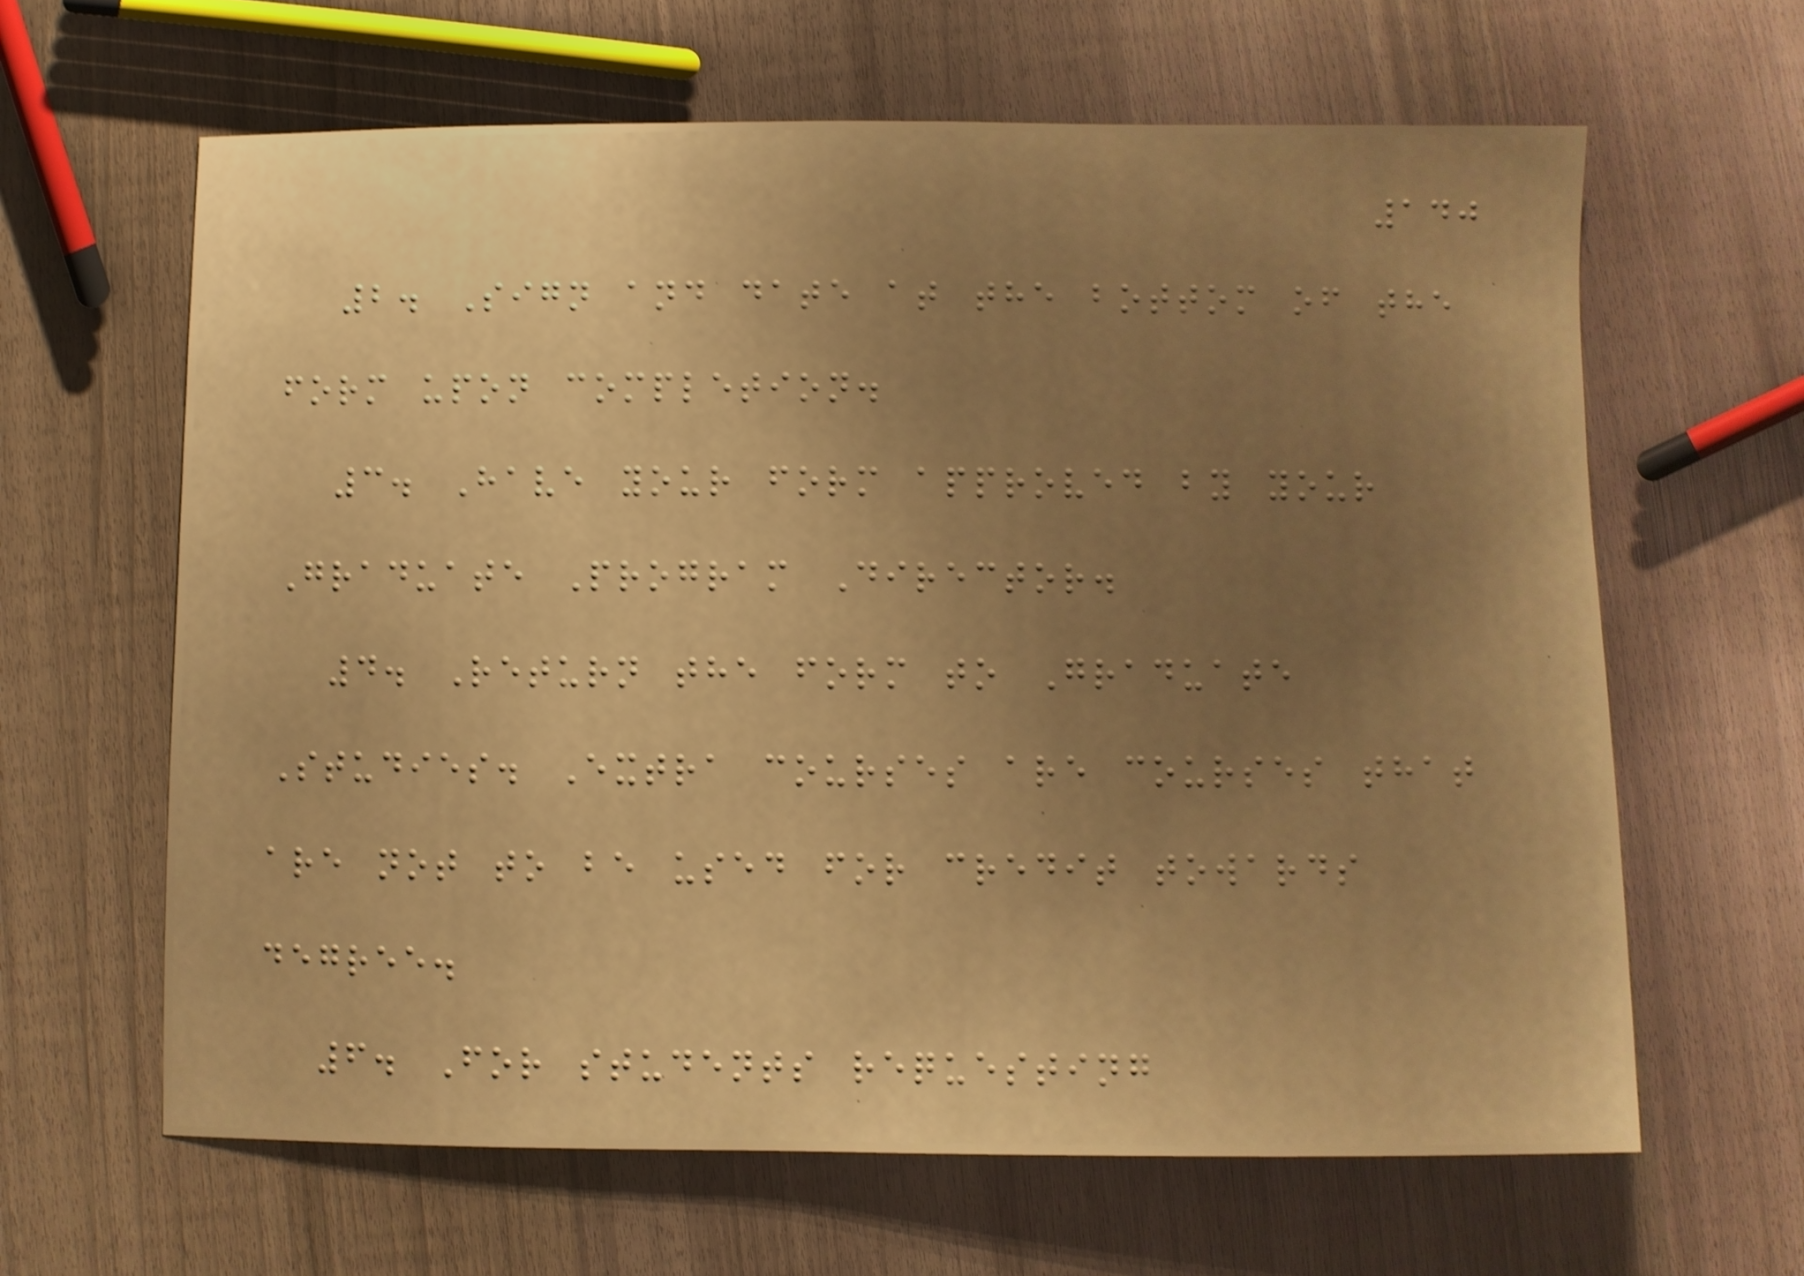140
2. Sign and date at the bottom of the
form upon completion.
3. Have your form approved by your
Graduate Program Director.
4. Return the form to Graduate
Studies. Extra courses are courses that
are not to be used for credit towards
degree.
6. For students requesting
